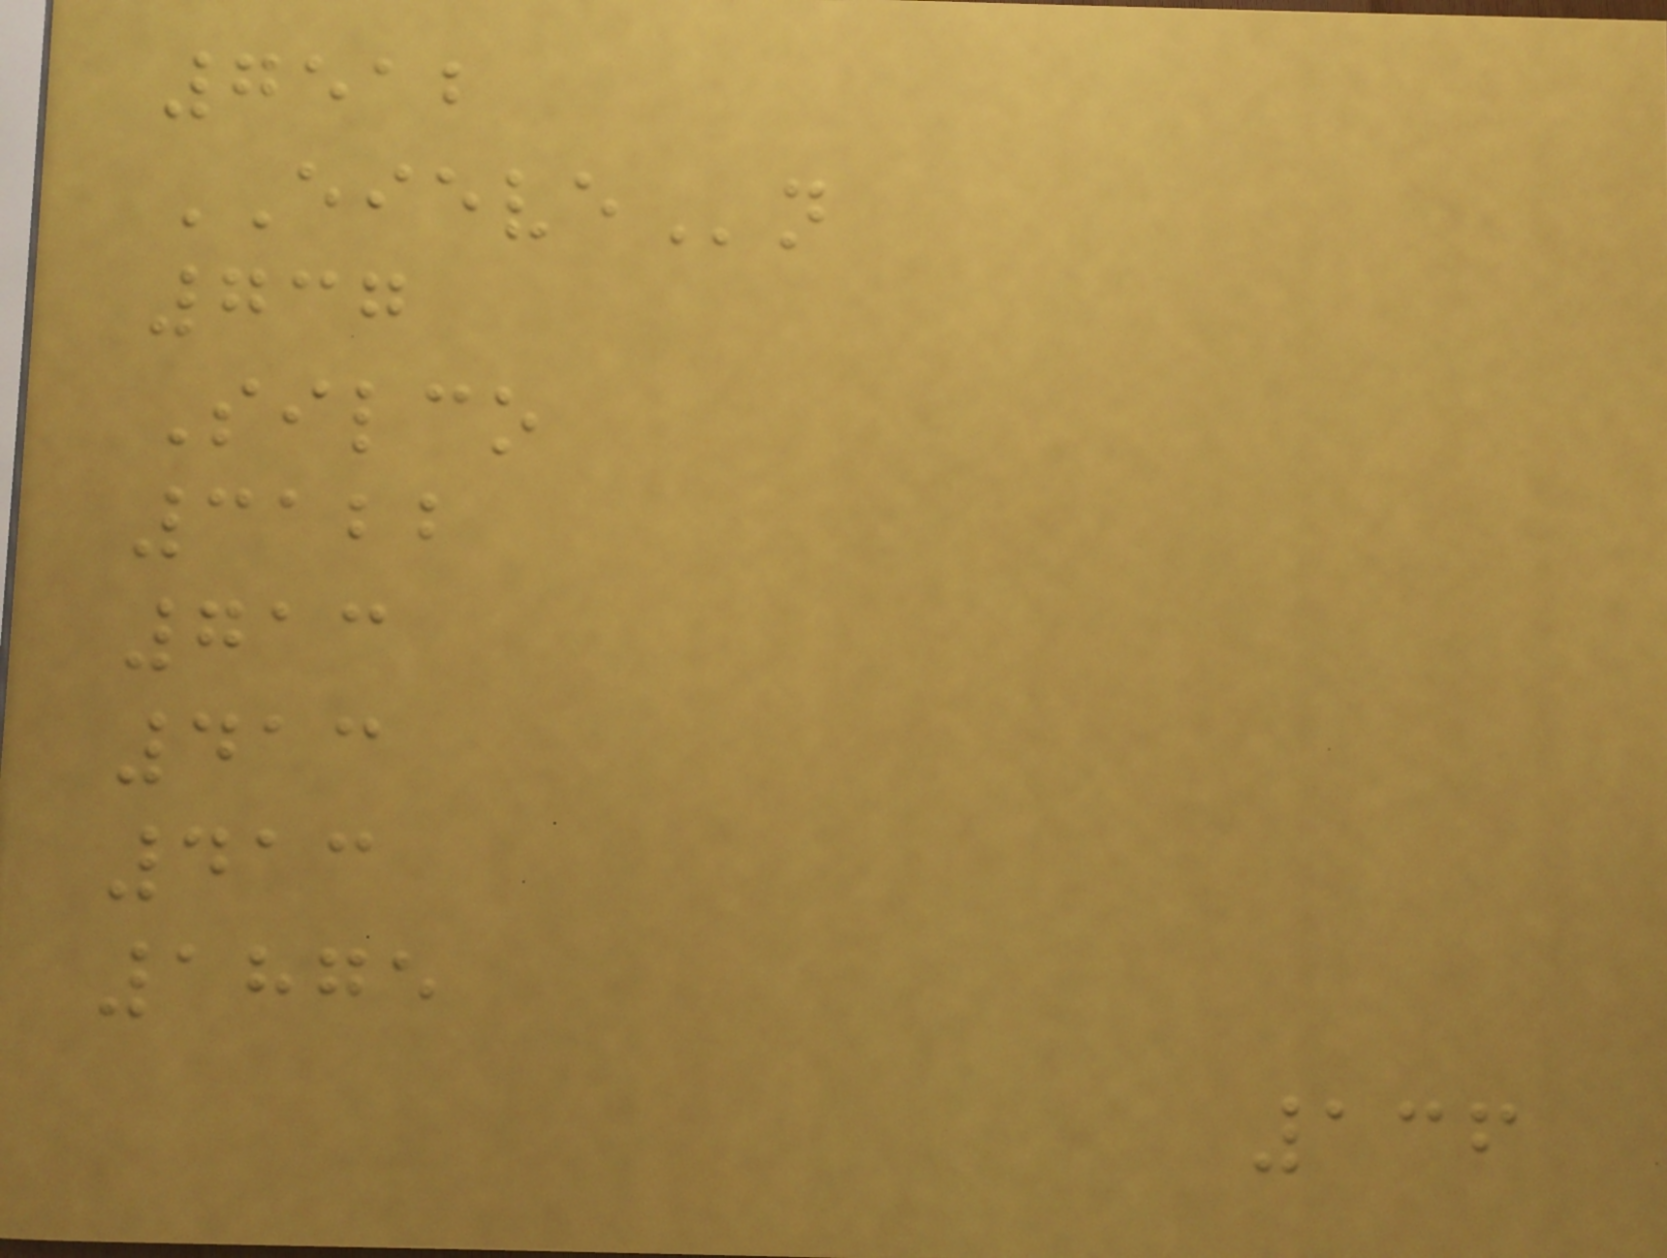7512
EIEVEn
737
Silco
3122
713
413
413
1875
136
